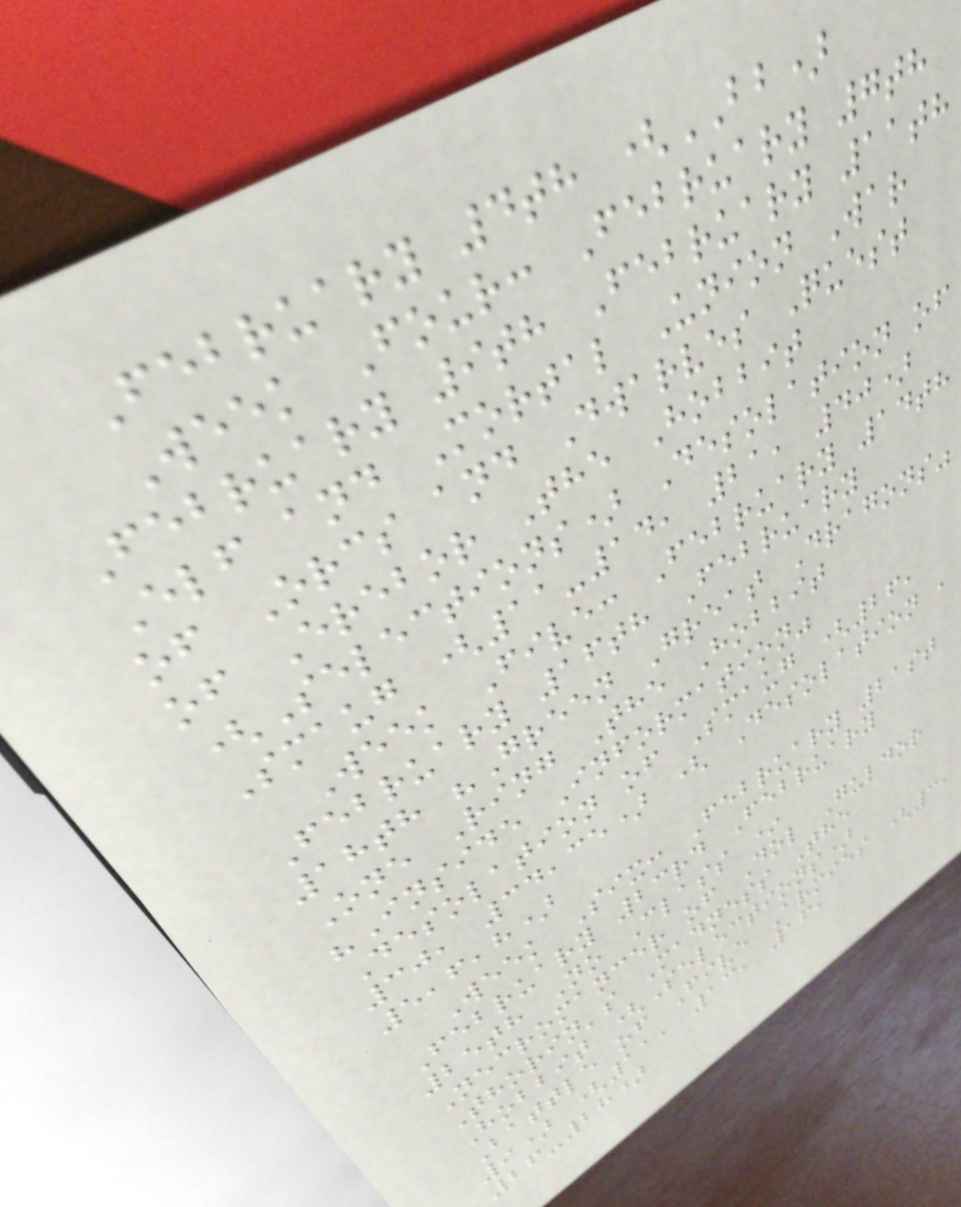February 4th (BB)
Week Four: February 7th
February 9th February 11th
Elf and Mortal Union War
of Orcs and Dwarves Quest
of Erebor The Hobbit
(Selections) Desolation of
Smaug (11-14, 21, 40)
Week Five: February 14th
February 16th February
18th "Green Great Dragons"
One Ring The Hobbit
"Inside Information"
Desolation of Smaug (26,
30, 34,35) ( Desolation ,
5,6,8)
Week Six: February 21st
February 23rd February
25th No Class *
Necromancer of Dol Guldor
Thorin's Madness The
Hobbit (Selections)
Battle of Five Armies (3,
9) (11, 13, 16,
26-28)
